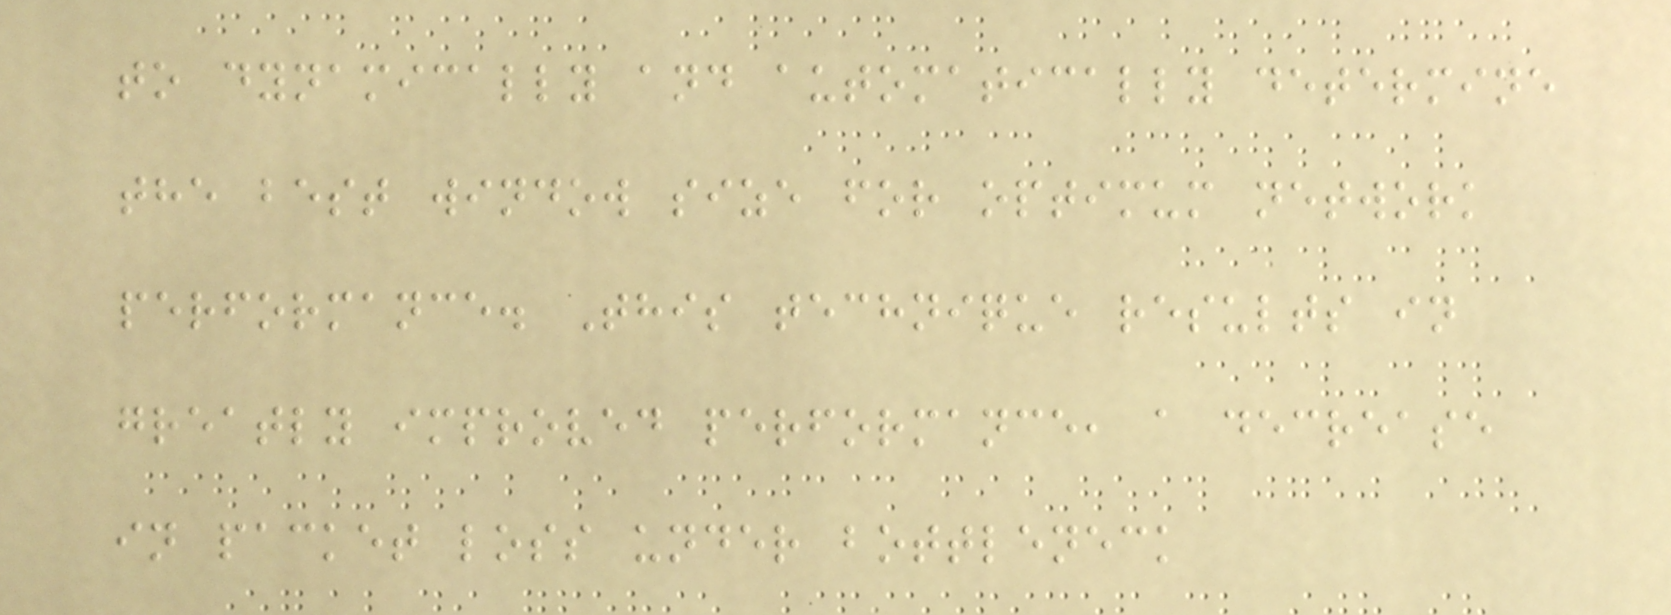to dynamically and automatically determine
the best window size for optimum network
performance. This technique results in
greatly improved performance, a decrease
in packet loss under bottleneck
